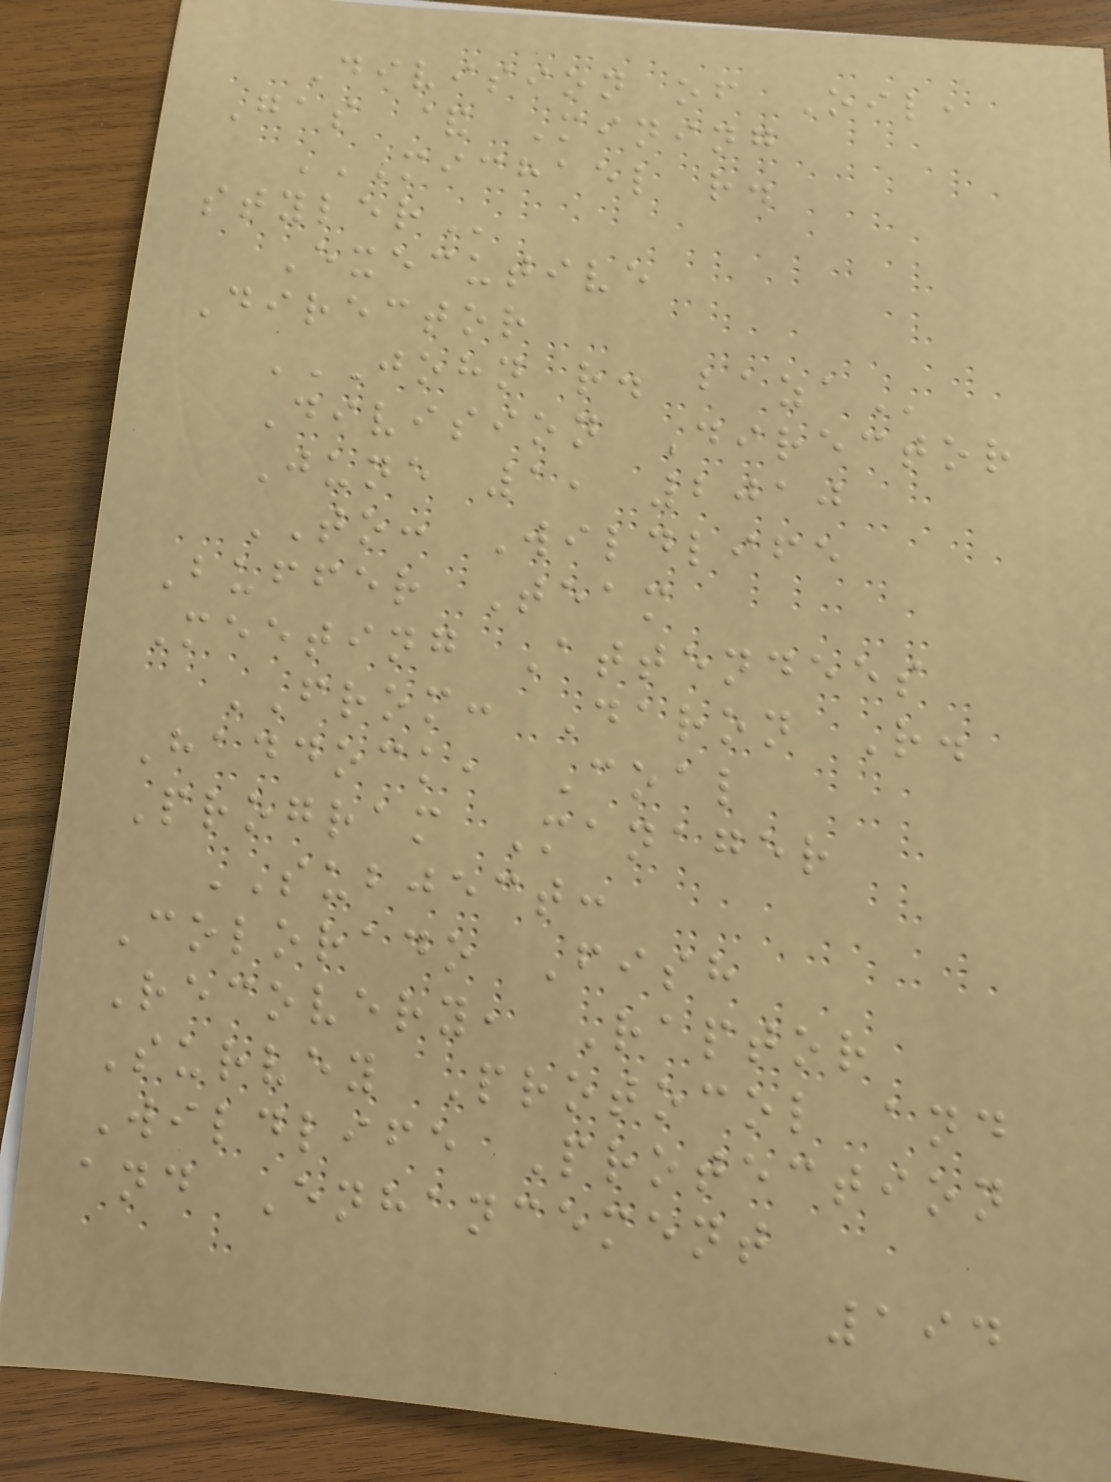Division of Oil,
Gas & Mining
MICHAEL R.
STYLER
Executive
Director
JOHN R. BAZA
Division Director
June 1, 2010
TO: Wildlife
Buffer Team
Meeting Attendees
FROM: Daron R.
Haddock, Coal
Program Manager
SUBJECT:
Colorado Fish
Recovery, Raptor
Survey Protocol and
Wildlife Protection
and Enhancement
194
